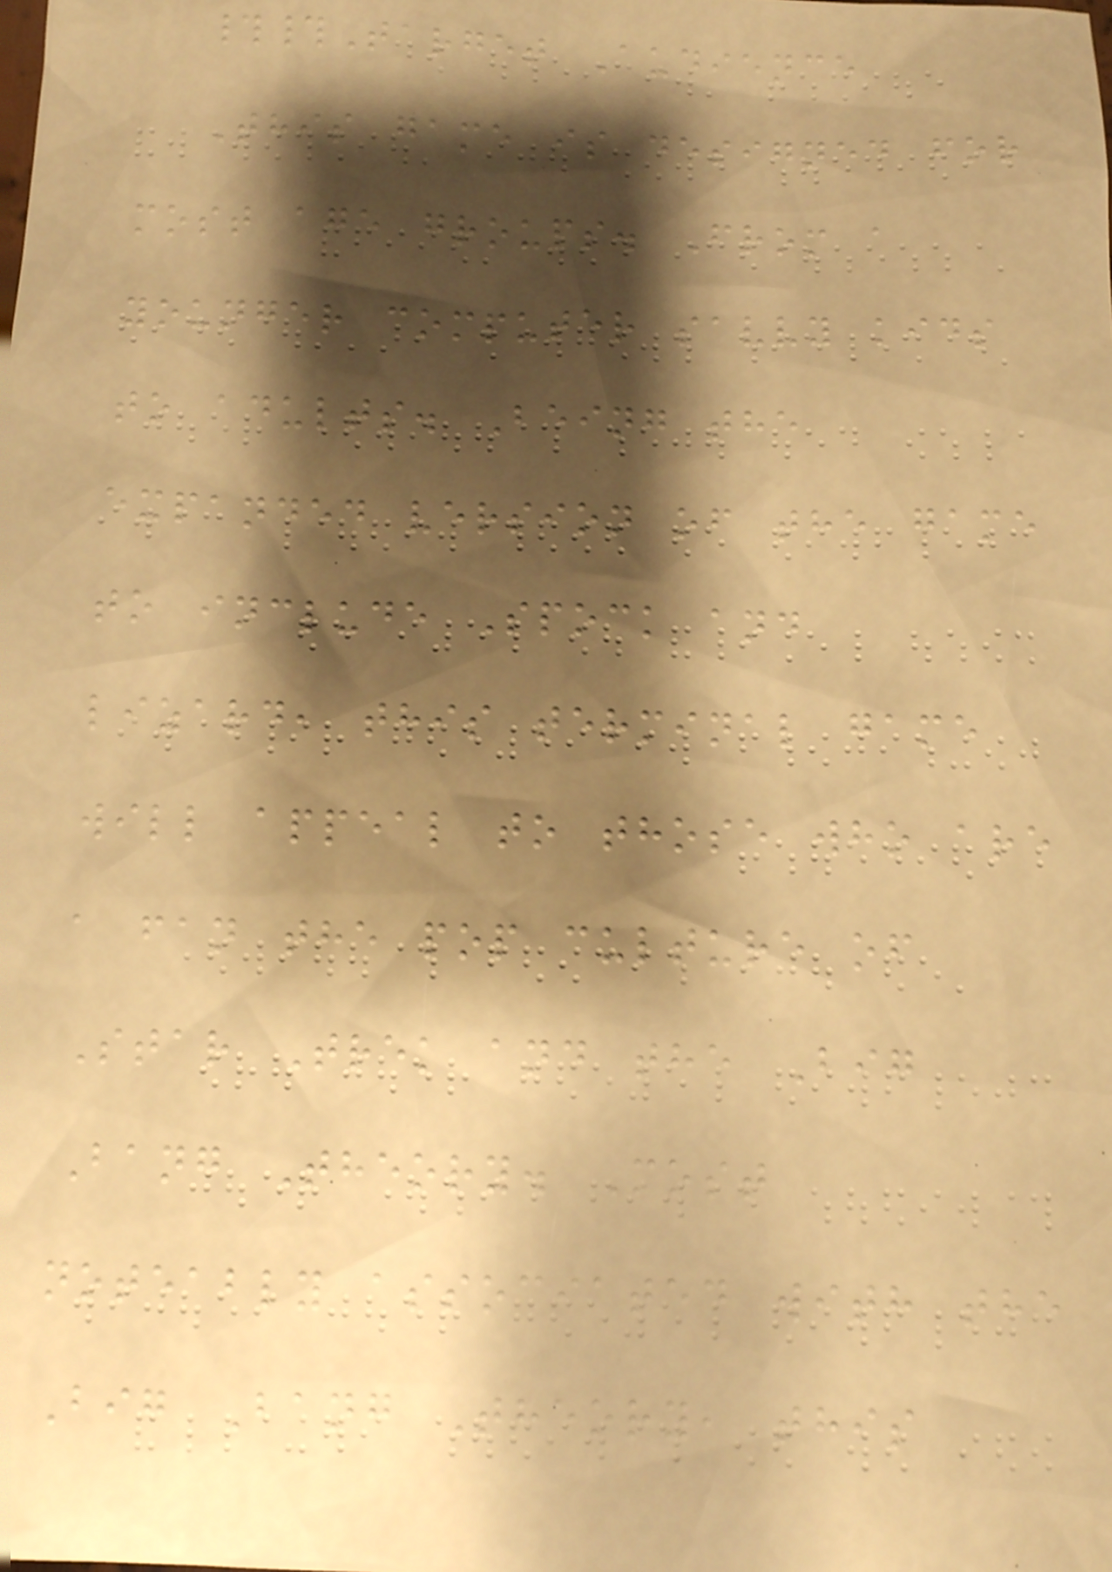##Target Audience
This game is designed for
most age groups. From a
younger computer savvy kids
to adults. Being the
expanded version of the game
to include Spock and
lizard, this terminal game
will appeal to those who are
a fan the pop culture of
Star Trek and the Big
Bang Theory. Most
noteably associated with the
Big Bang Theory, this
